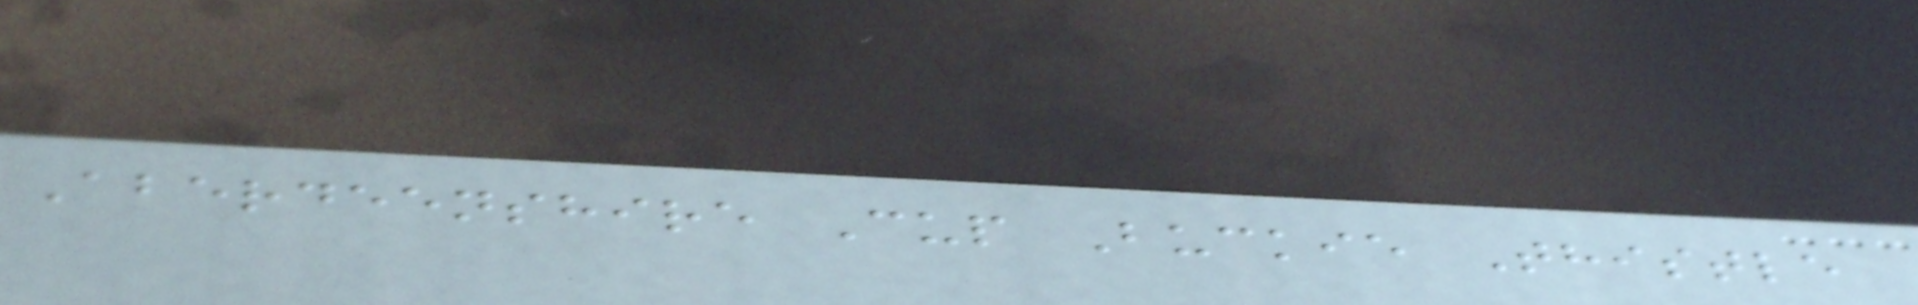Aberdeenshire Cup Buckie Thistle
